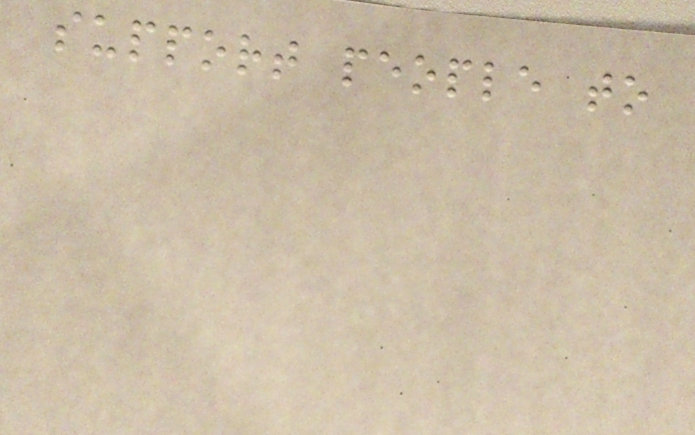support people to
